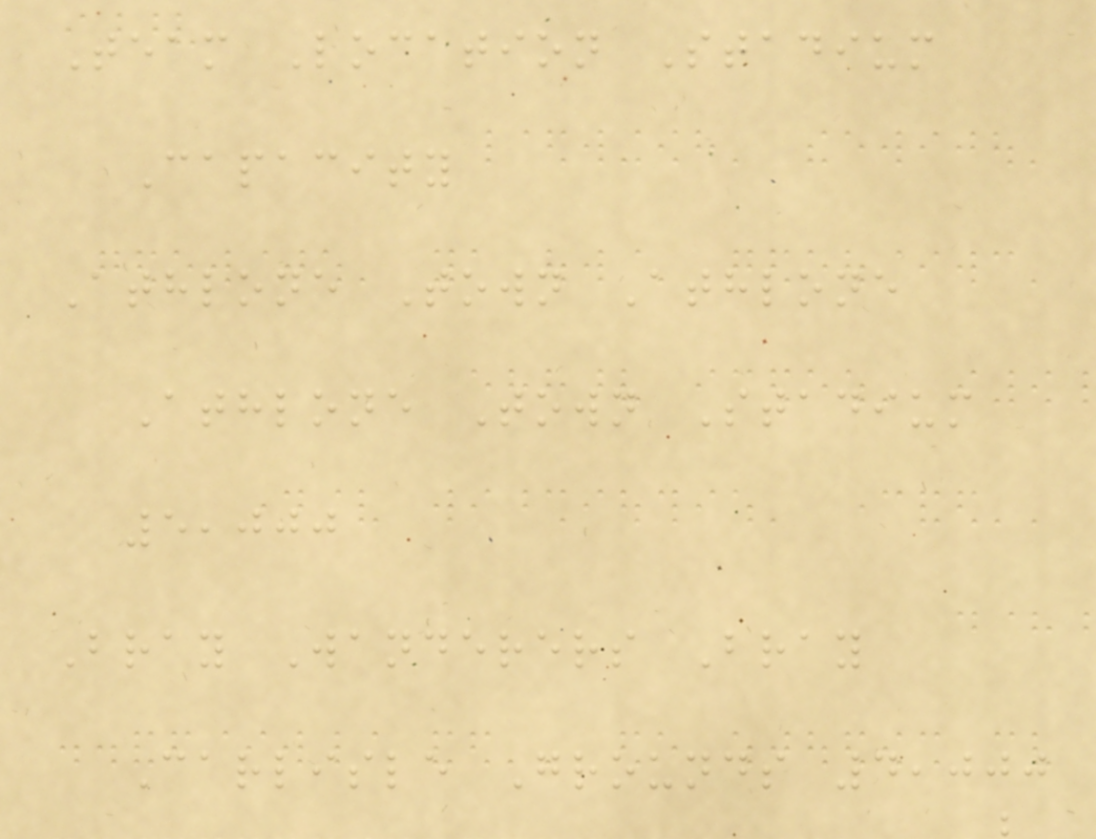Team Location Stadium
Capacity
Athlone Town Athlone
Athlone Town Stadium
5,000
Bray Wanderers Bray
Carlisle Grounds 4,000
